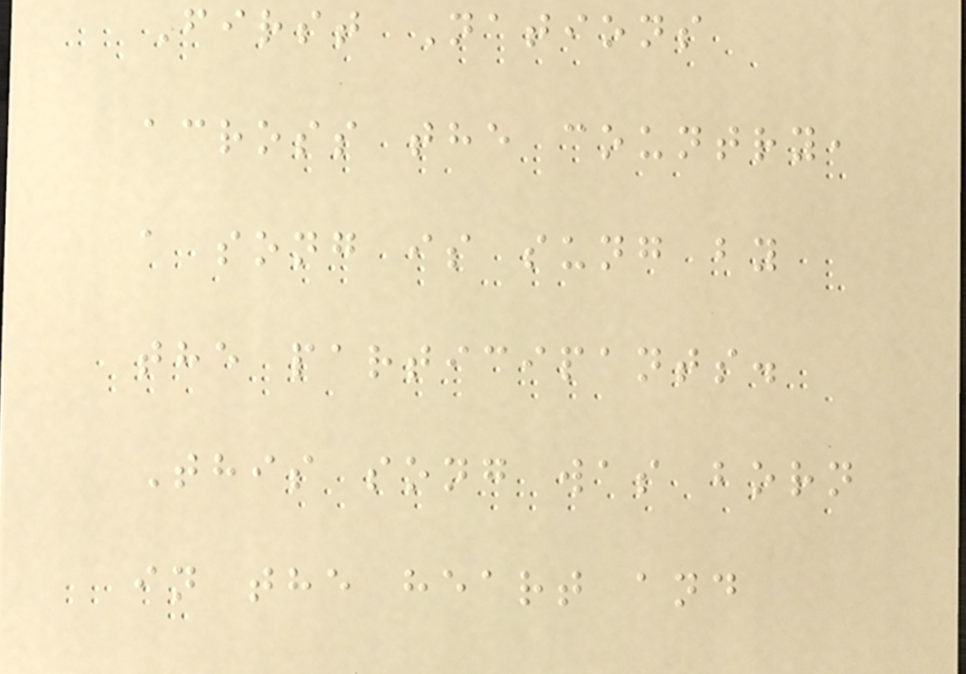First Nations
across the country,
a song is sung by
the participants.
This song was born
in the heart and
